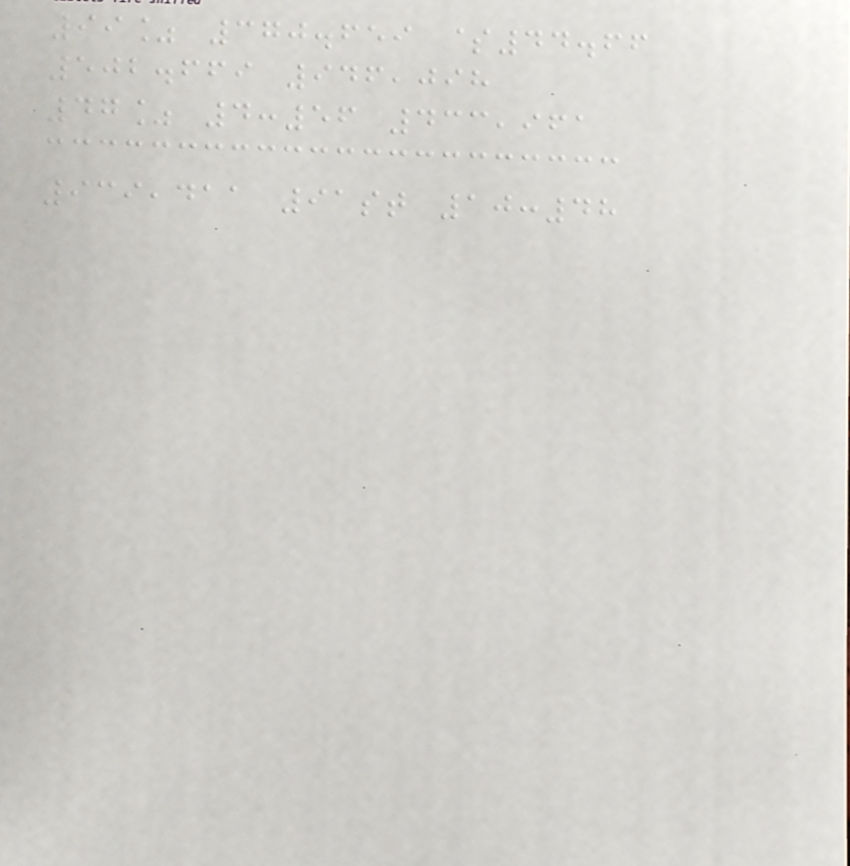99% 370.659 $44.66
502.669 946,098
47% 4:56 433,961
939,411 91st 10:48
